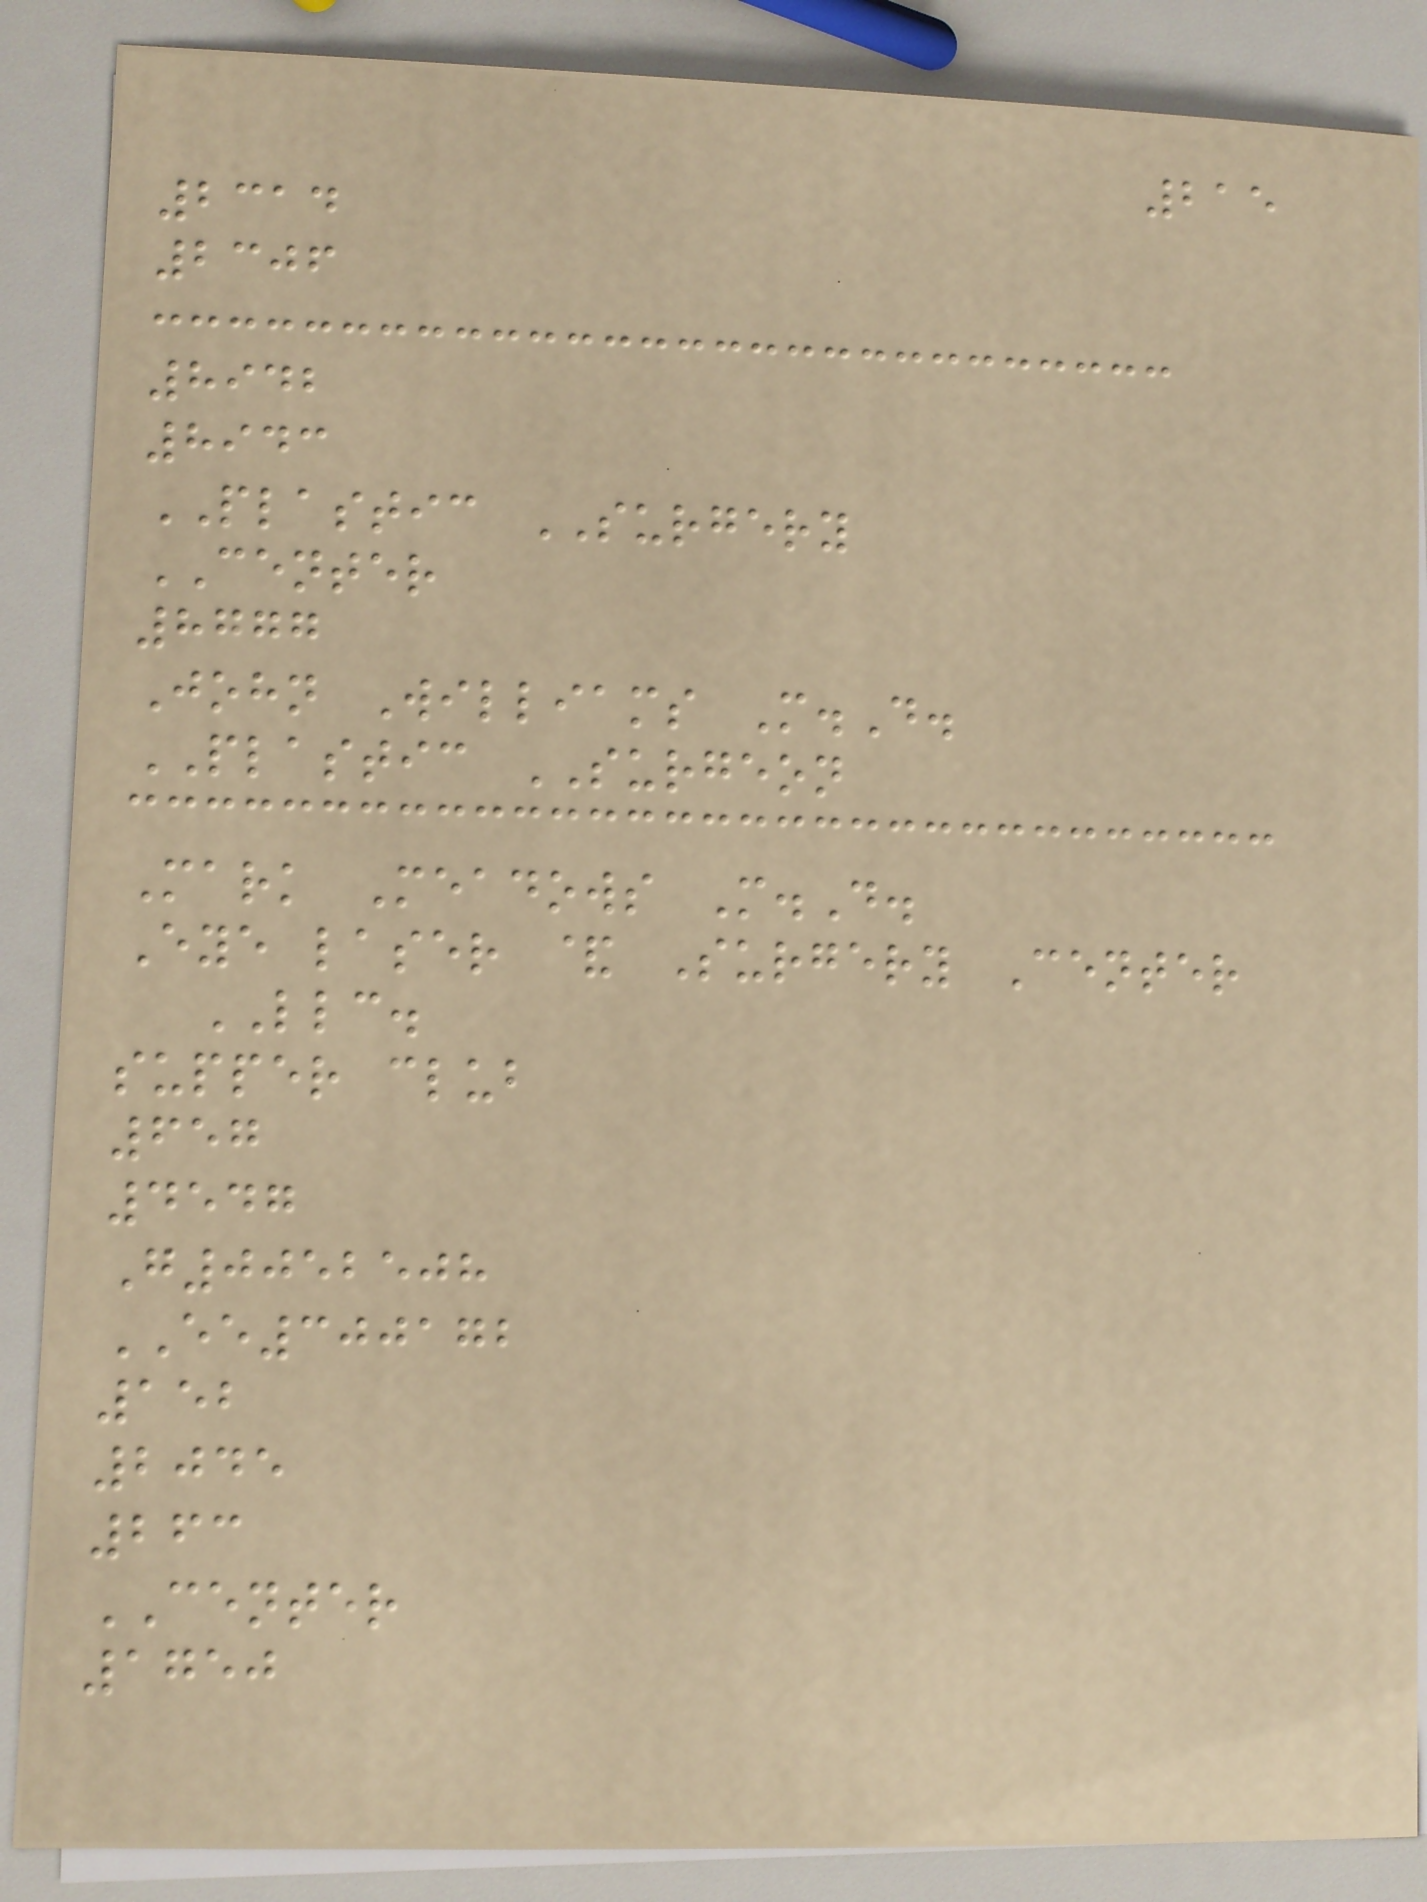215
2314
2306
8942
8943
PLASTIC SURGERY
CENTER
8777
John Williams M.D.
PLASTIC SURGEON
Mark Meadows M.D.
Eye laser & Surgery Center
LLC.
supper club
657
4547
G0052508
EE300172
152
2045
263
CENTER
1750
